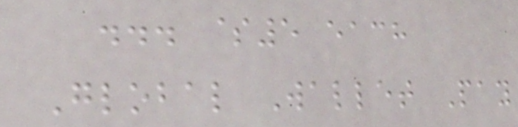... $5 each
Global Wallet Pay
